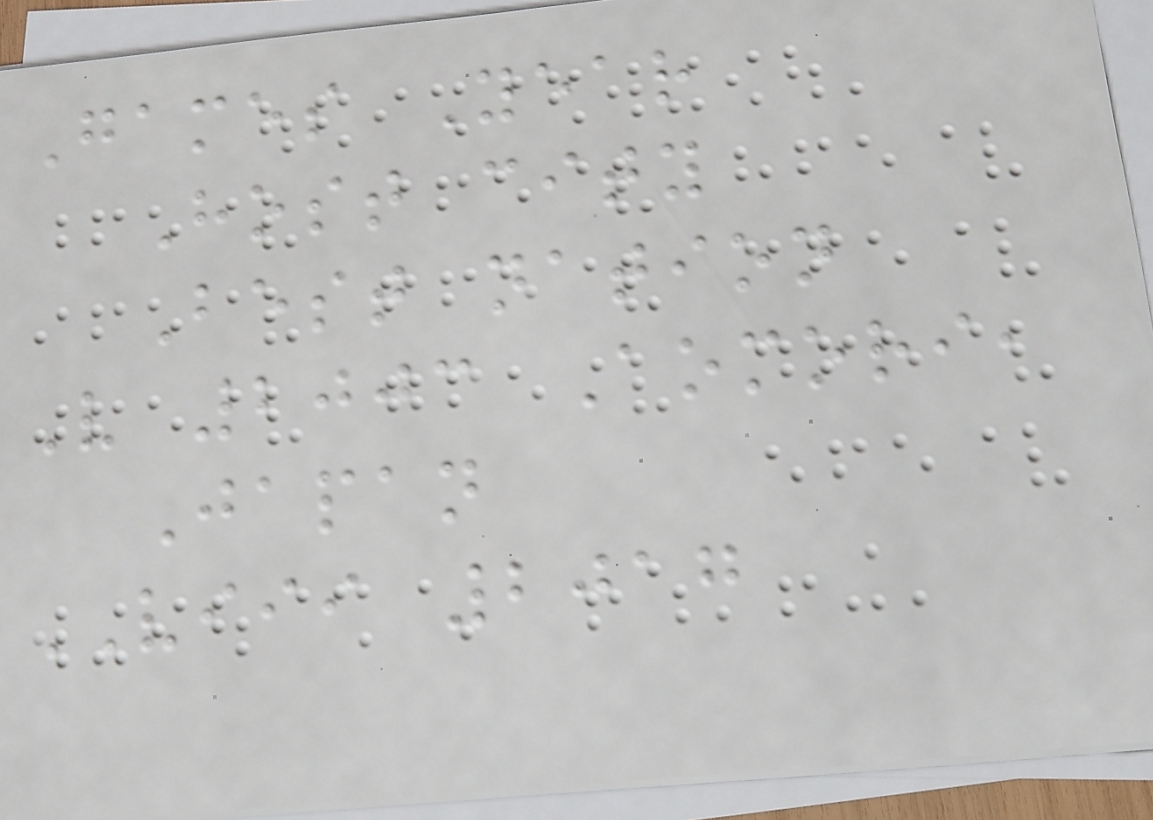Games Year
Host city
Best nation
V 2003 Aomori,
Japan
VIII 2017
